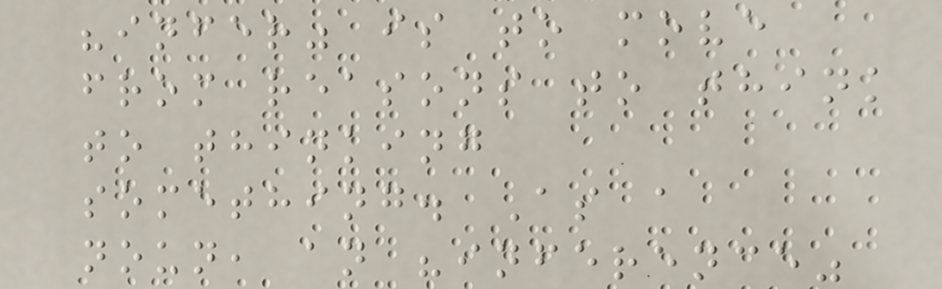"infer" is to move
from reasons to think
to thinking
something. As a
noun, an "inference"
